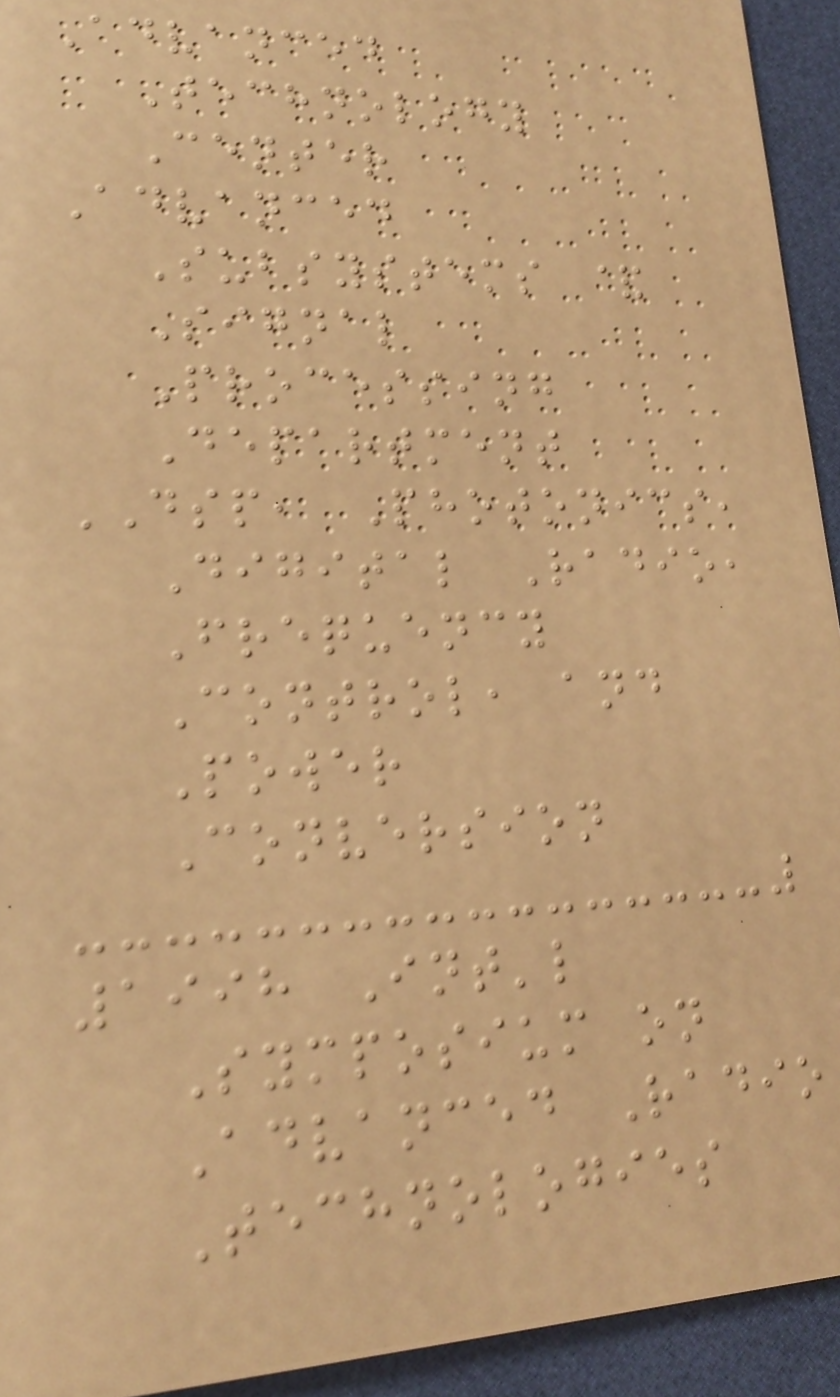Advanced
Technology
Center
Advanced
Subsystems &
Signal
Processing
Department
DSP, Photonics,
Digital Radio,
Frequency
Control, and
Power
Conversion
1998 Int'l
Symposium on
Advanced Radio
Technologies
